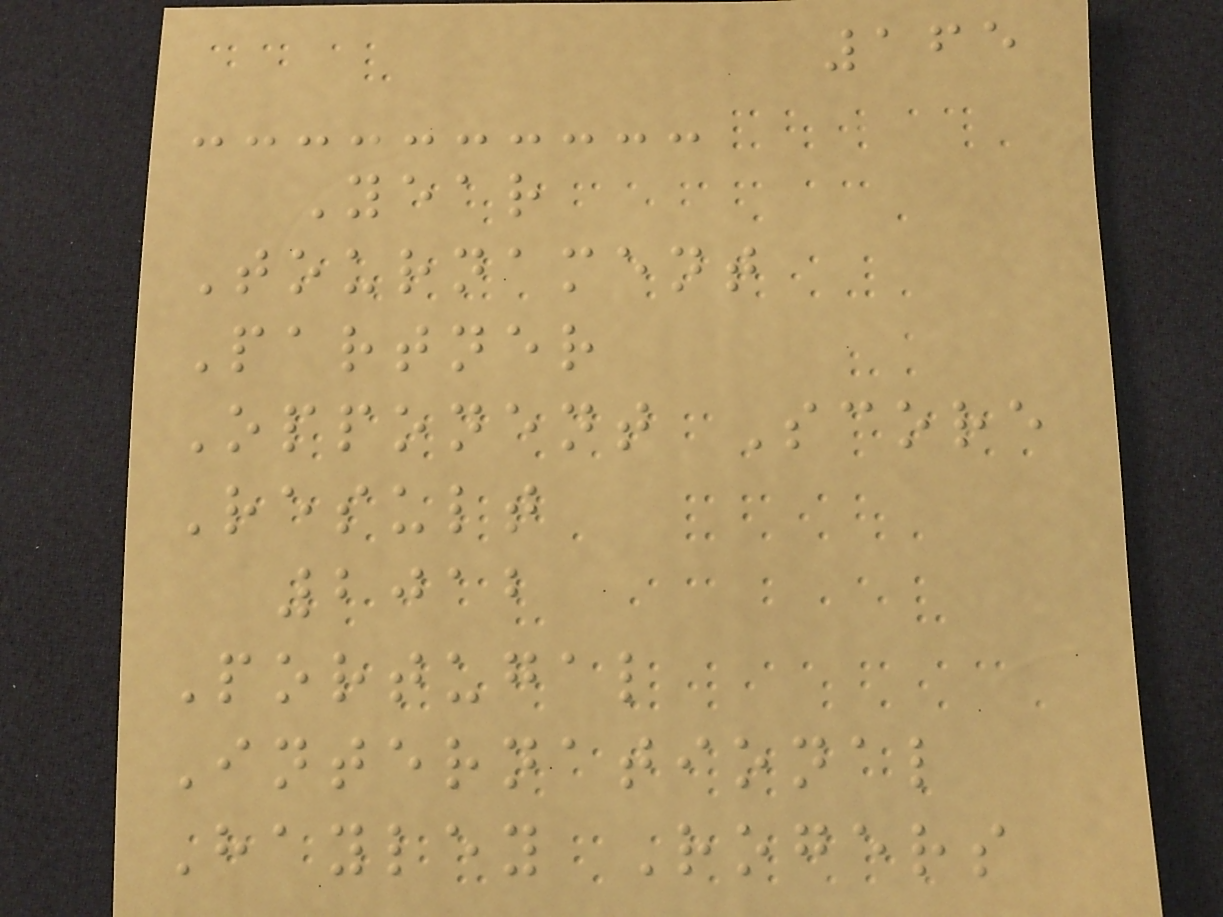165
Year
Tournament
Partner
Opponent Score
Result
2012
Portugal
International
Hayley Rogers
